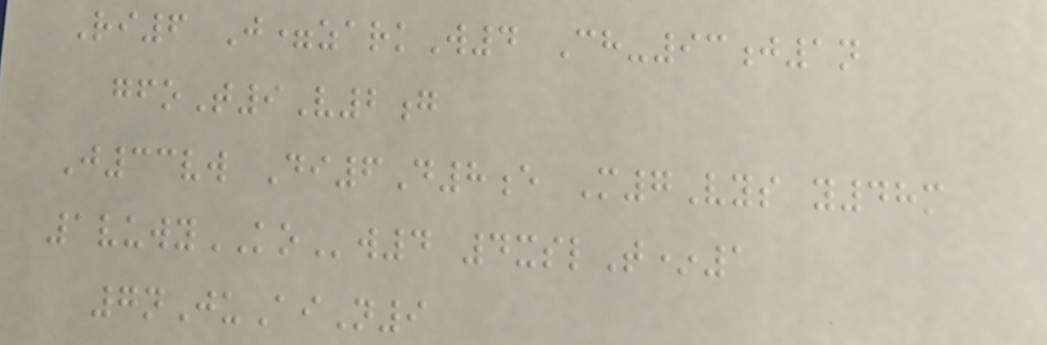Ri6 J=zarkW4 Ch-93j1n
gfoT9V2g
J33vw Di6D8e M7Vys y48m
1vuwyKOw4 4xslT*1
7nJuAiN9
